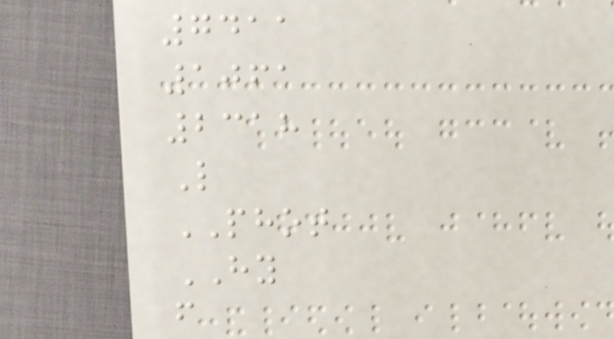7411
1061
2318
L
PHOT
HY
f
